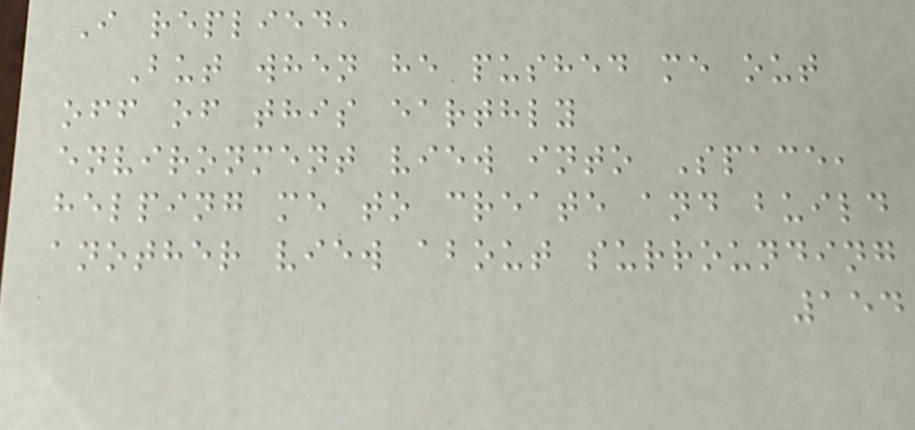I replied,
But when he pushed me out
off of this earthly
environment view into Space,
helping me to create and build
another view about surrounding
154
